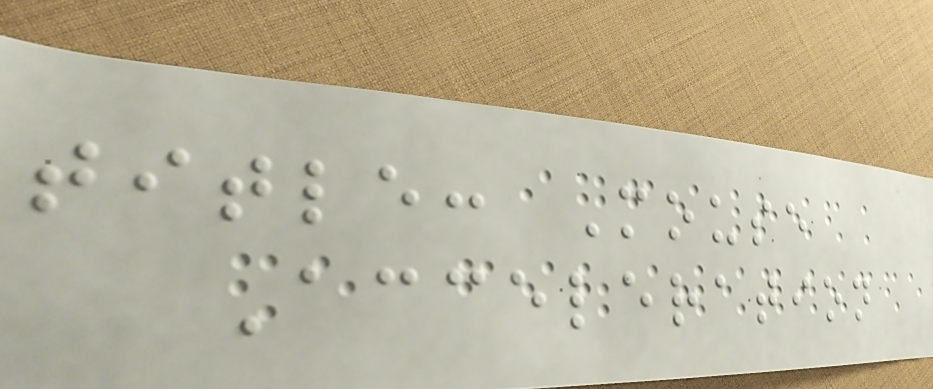title: Mouse
Acceleration
